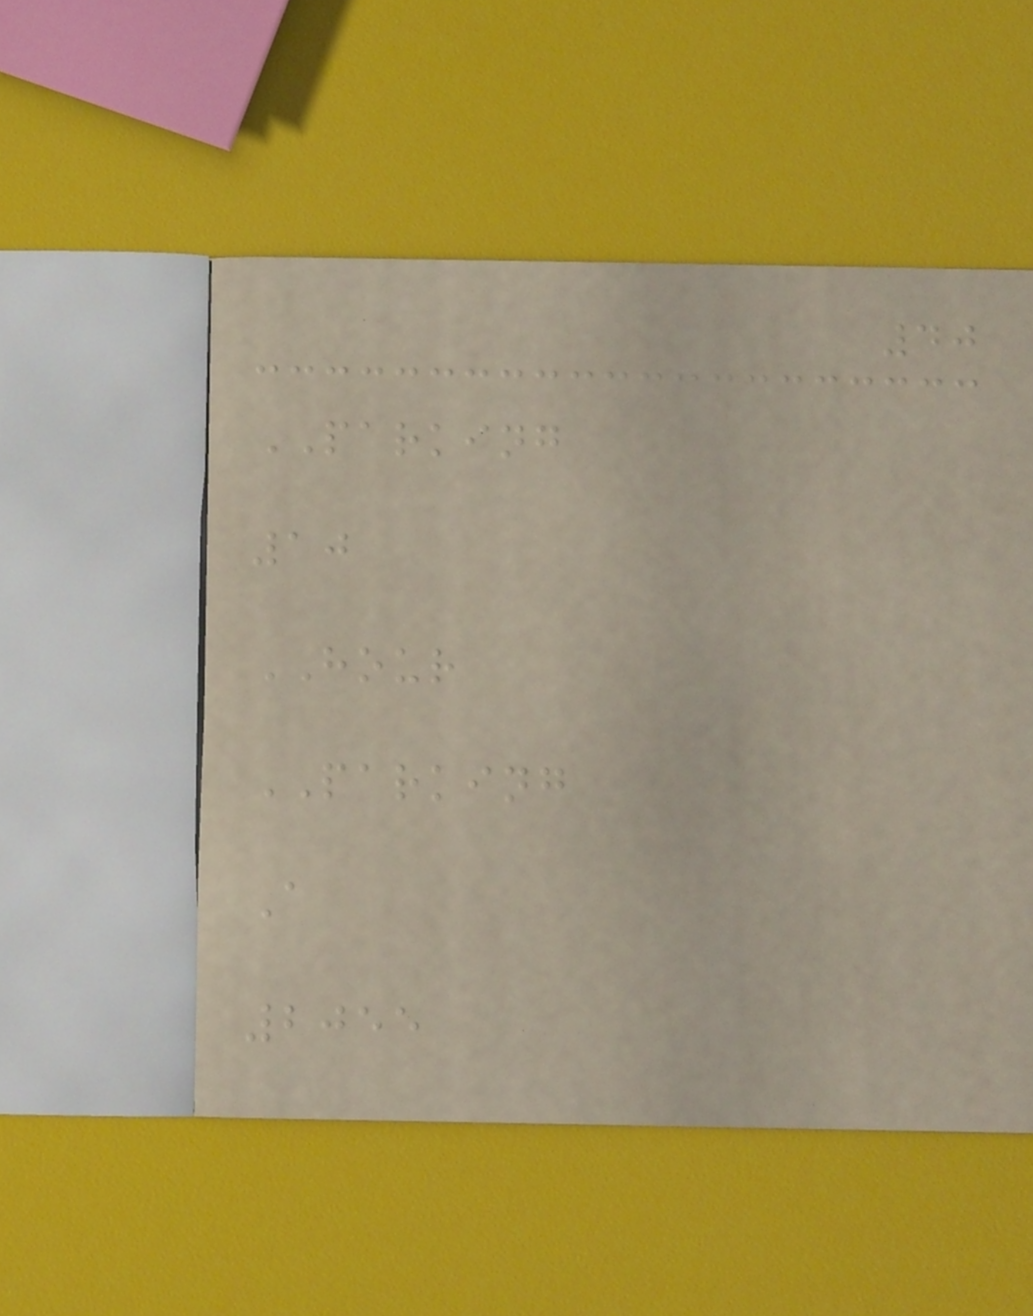40
PARKING
10
HOUR
PARKING
A
2055
